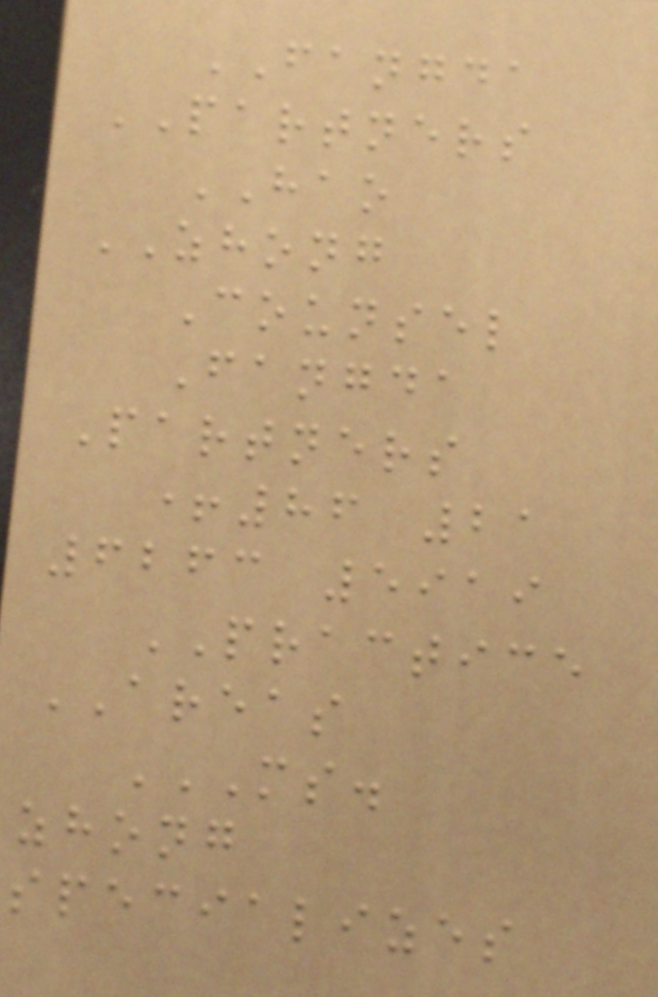FANGDA
PARTNERS
HAO
ZHONG
Counsel
Fangda
Partners
+86 21
6263 5919
PRACTICE
AREAS
MS.
ZHONG
SPECIALIZES
